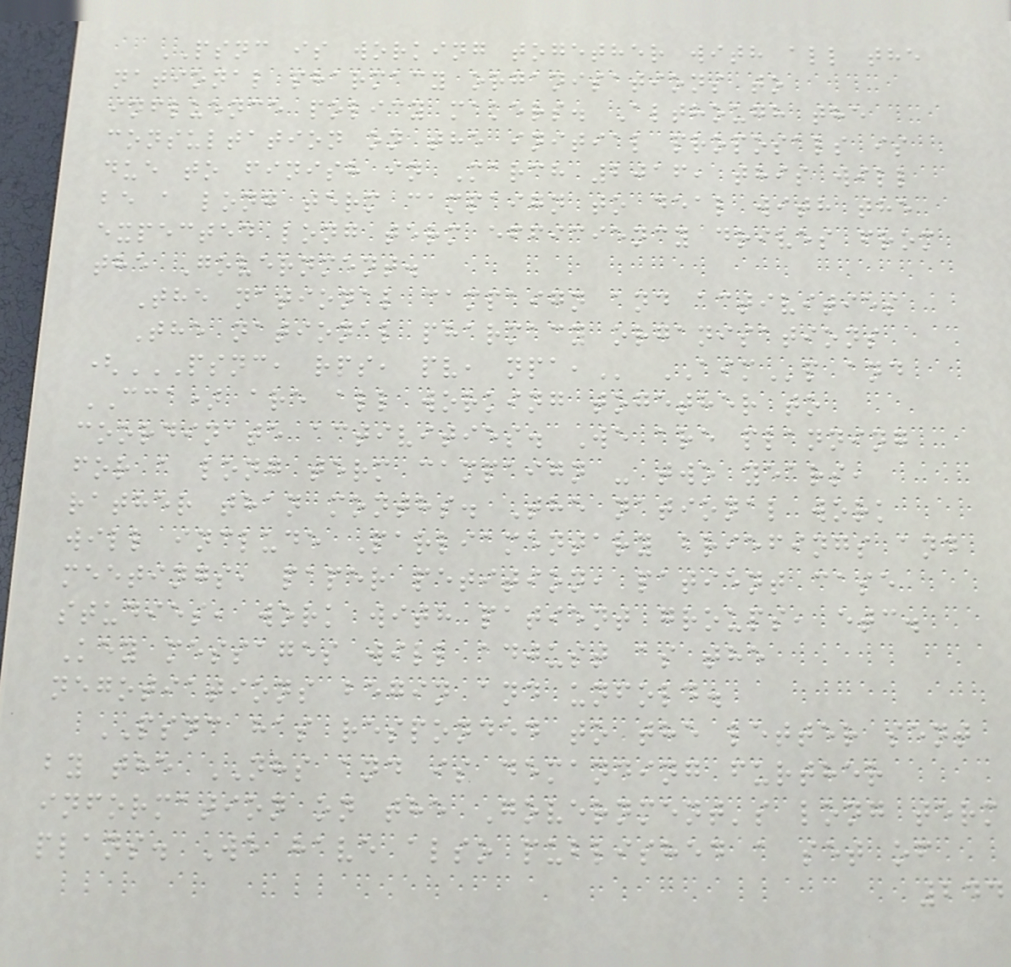PSNC is working together with all the
national pharmacy organisations to
influence policy makers. Although the
consultation on the initial proposals is
due to finish in March 2016, this will
be a long term campaign to deal with the
expected long term efficiency drives from
the Government.
The national campaign and activities
The national pharmacy organisations
(PSNC, RPS, PV, NPA, AIMp and
CCA) are all working together to
coordinate activities. We are planning
for a long term campaign - two years,
rather than months. The national work
will include Parliamentary briefings and
meetings, paper petition, patient case
studies, work with patient groups, etc.
Key messages will adjust as the
negotiations begin and unfold.
PSNC has responded to the letter sent
by the NHS and is demanding further
information on the Government's long term
plans. We have also published a set of
244
